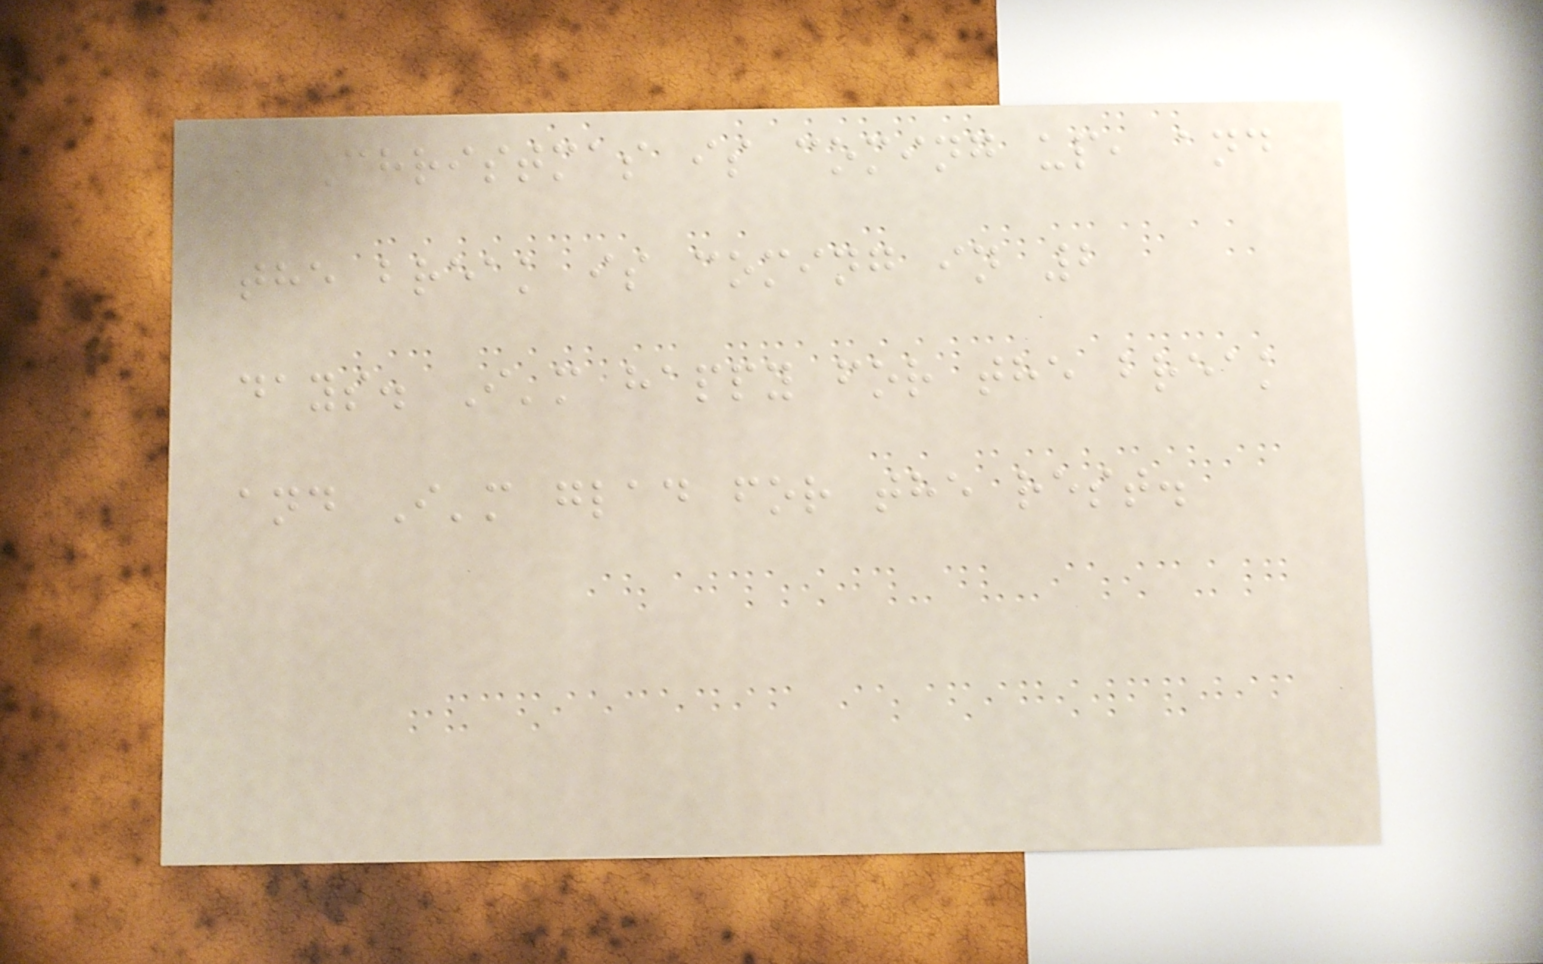Christmas is coming up, and
the break is coming in 2
days. I'm happy for the break
and I'm glad for the rest.
